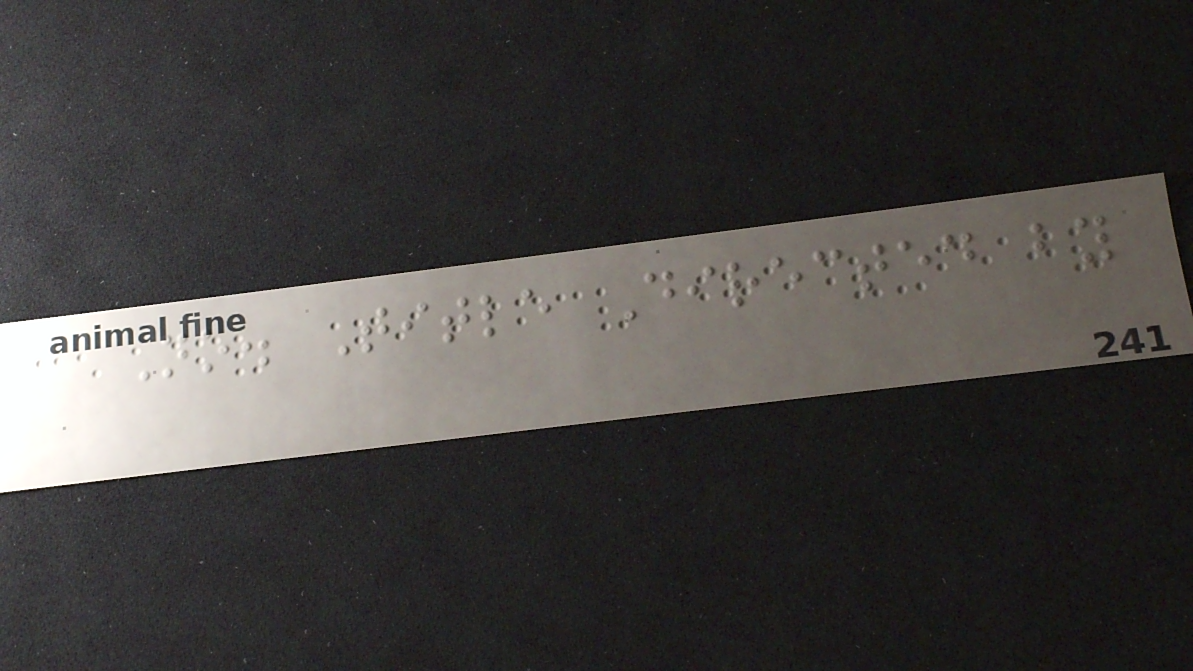No. Title Directed by
